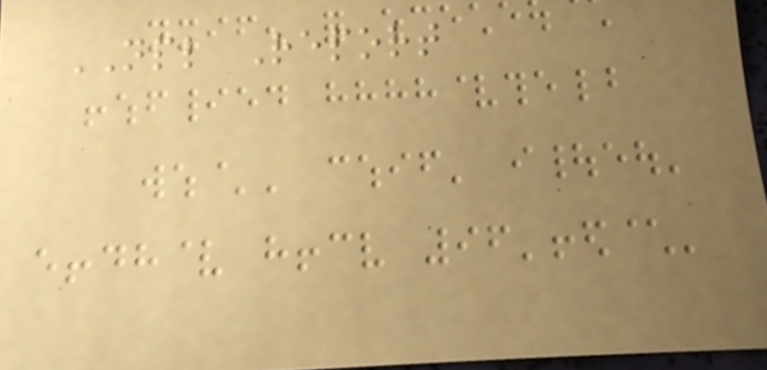NPL Report
